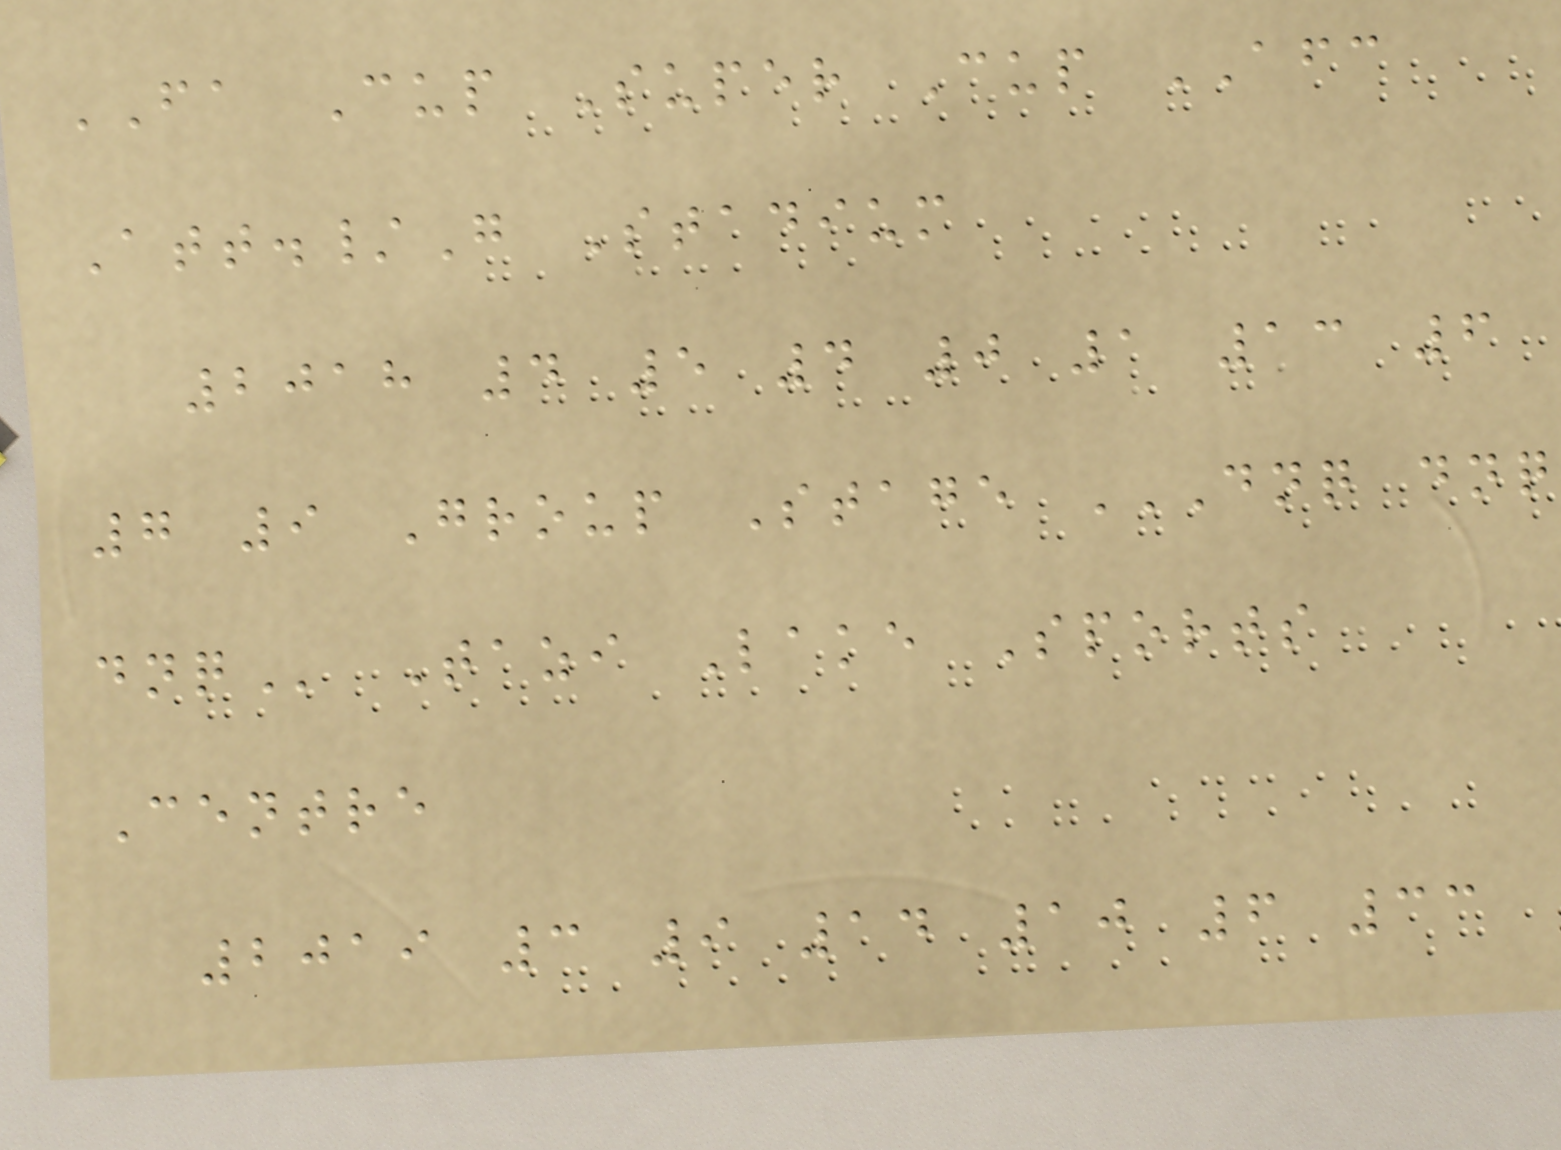FA Cup Super Cup AFC
Att./G Stadium
2018 4 5 4 0 1 13 6
7 9 Group Stage DNQ DNQ
DNQ Tazi Lake Sports
Centre
2019 3 9 14 10 6 33
